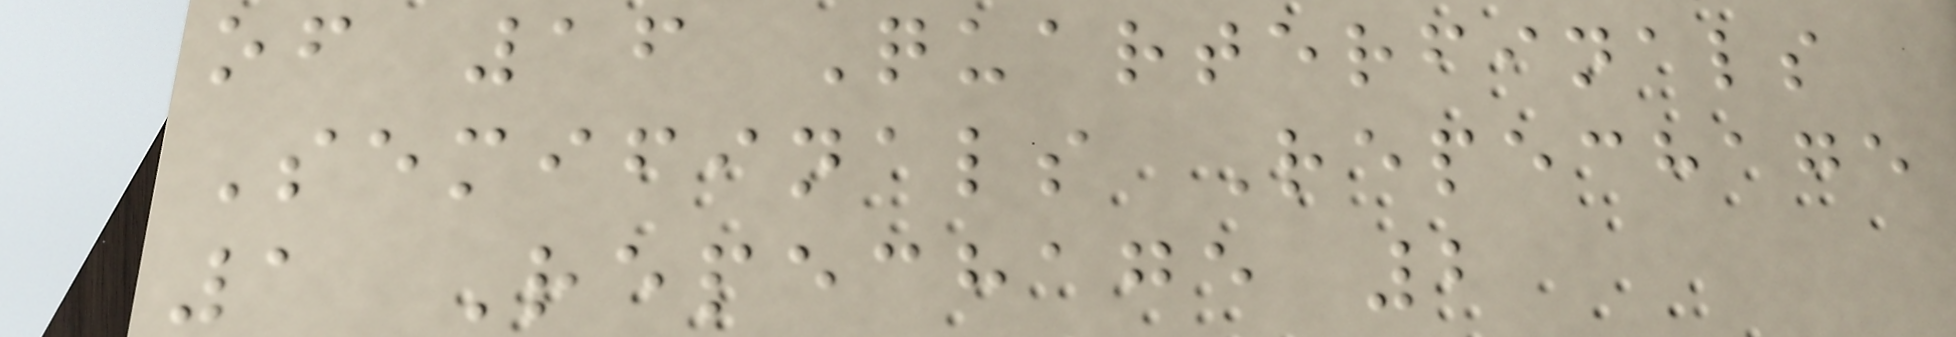of 16 Quarterfinals
Semifinals Repechage
1 Repechage 2
